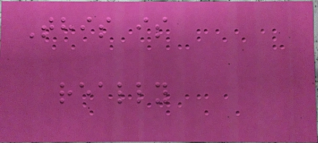This is
really
